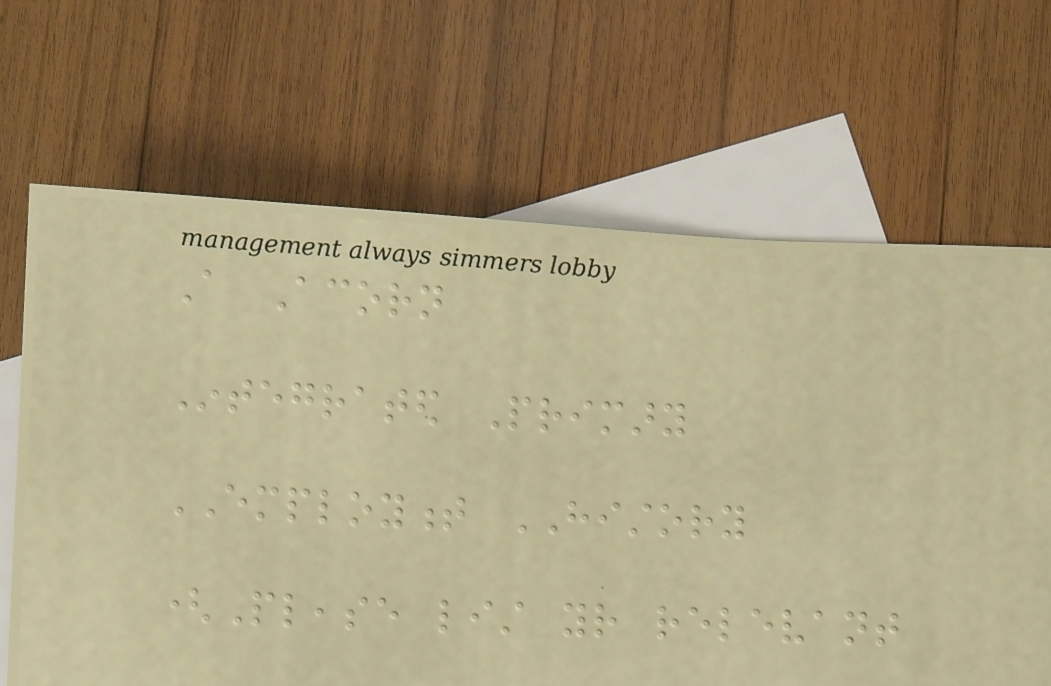A Acorn
Integrated Primary
EMPLOYMENT HISTORY
(Please list your relevant
